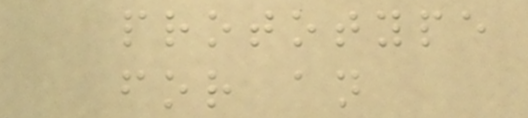prototype
for an
